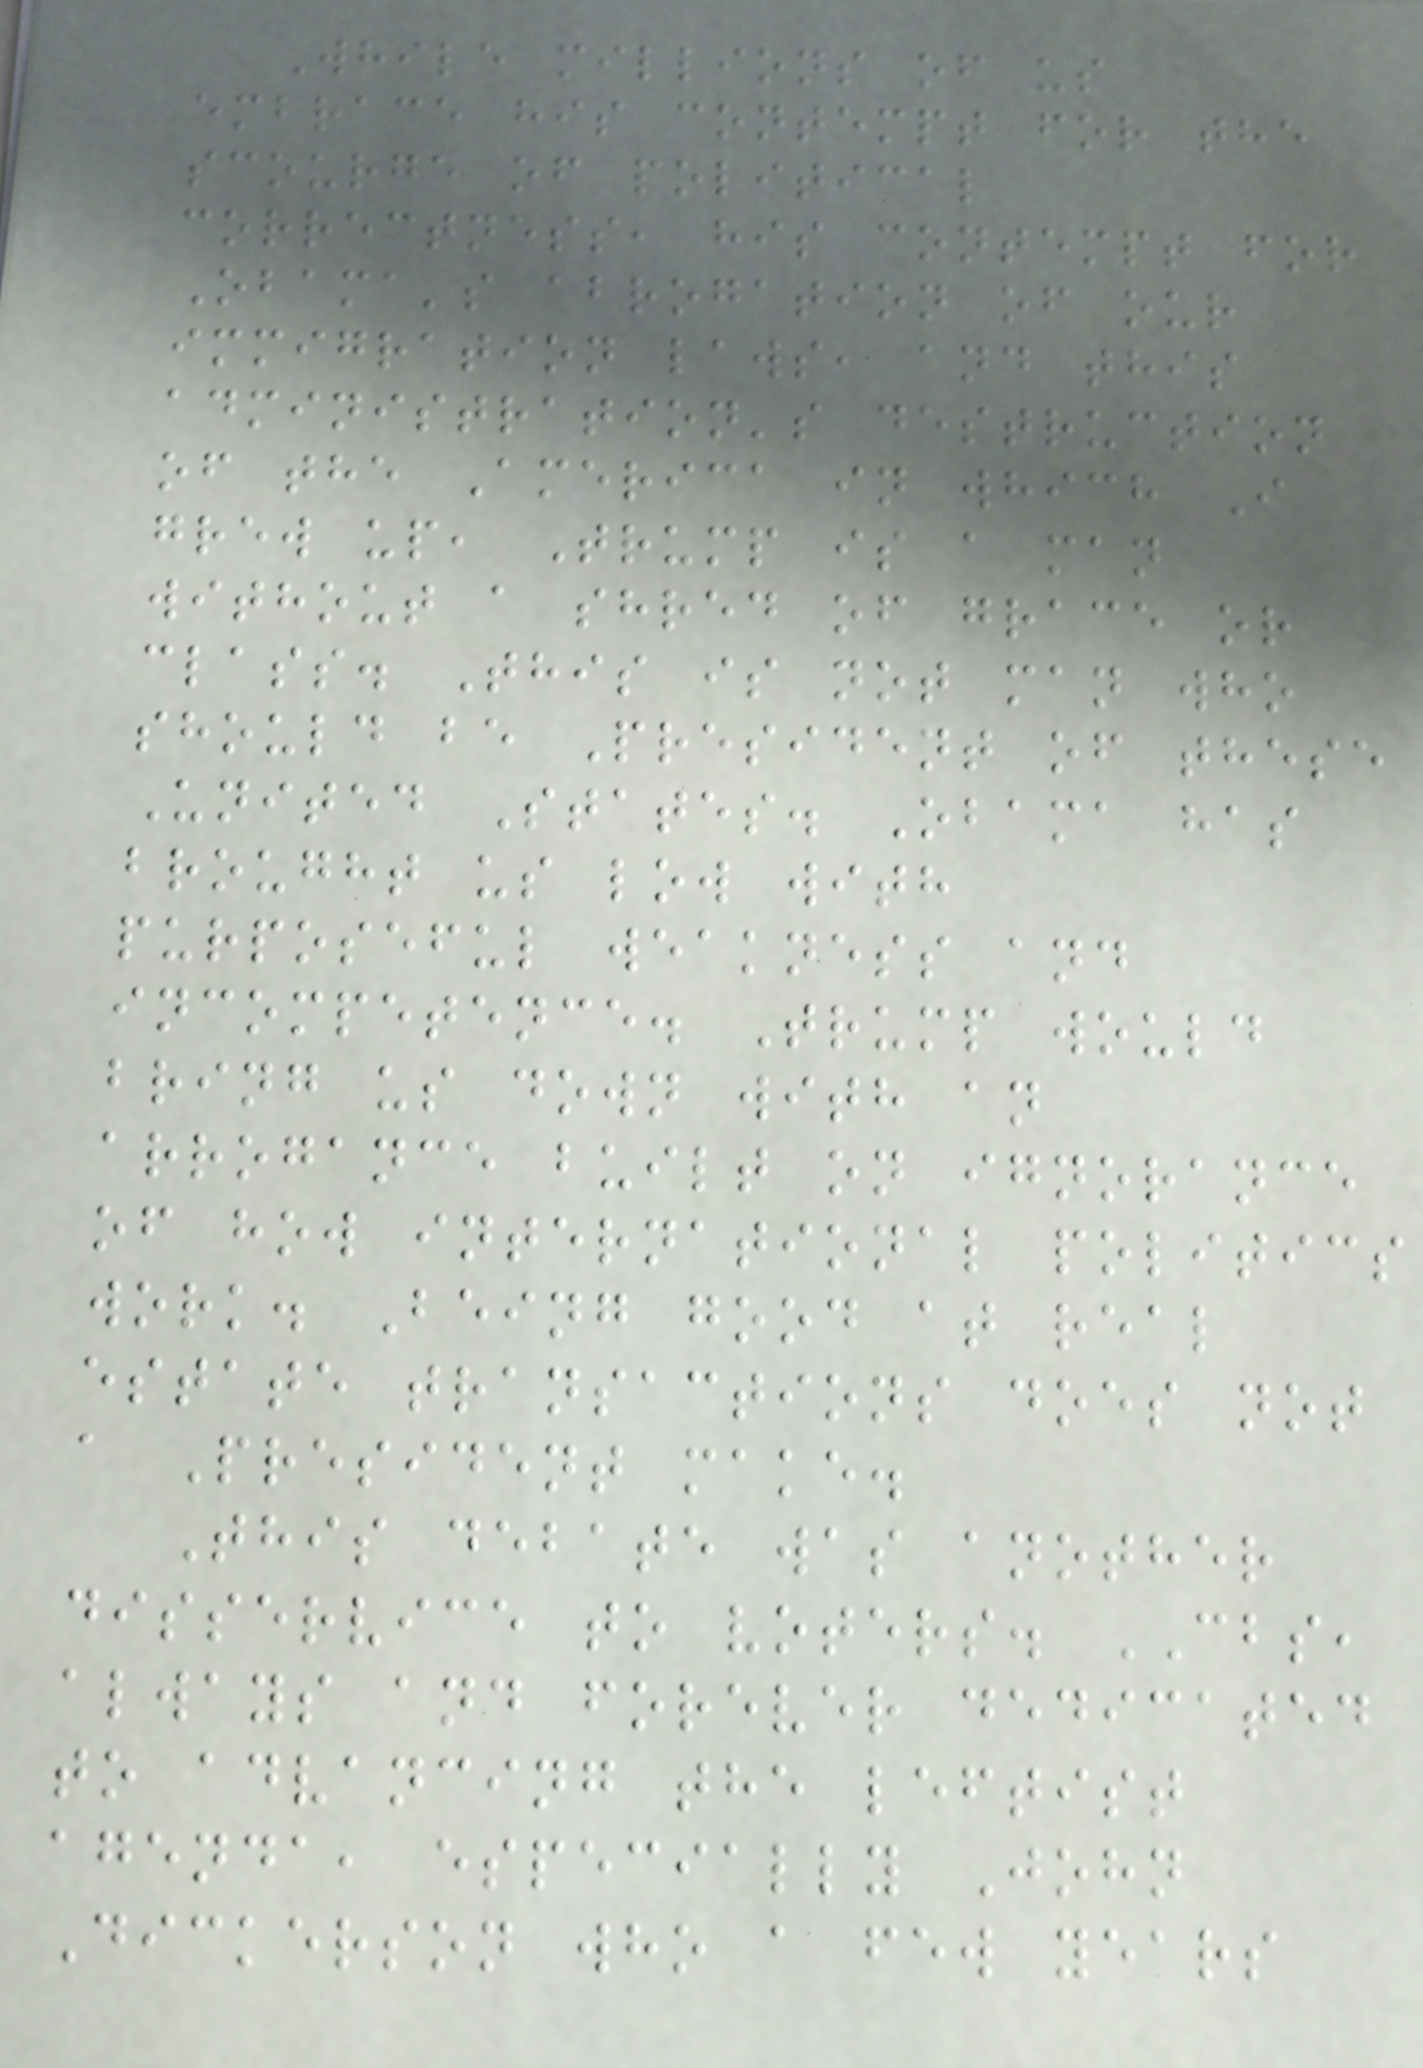While millions of us
embrace his contempt for the
scourge of political
correctness, his contempt for
Obama's abrogation of our
immigration laws, and this
administration's destruction
of the America in which I
grew up, Trump is a man
without a shred of grace or
class. This is not man who
should be President of these
United States. Obama has
brought us low with
purposeful weakness and
incompetence. Trump would
bring us down with an
arrogance built on ignorance
of how international politics
work. Being good at real
estate transactions does not
a President make.
This debate was another
disservice to voters. CBS,
always and forever dedicated
to advancing the leftist
agenda, especially John
Dickerson who a few years
